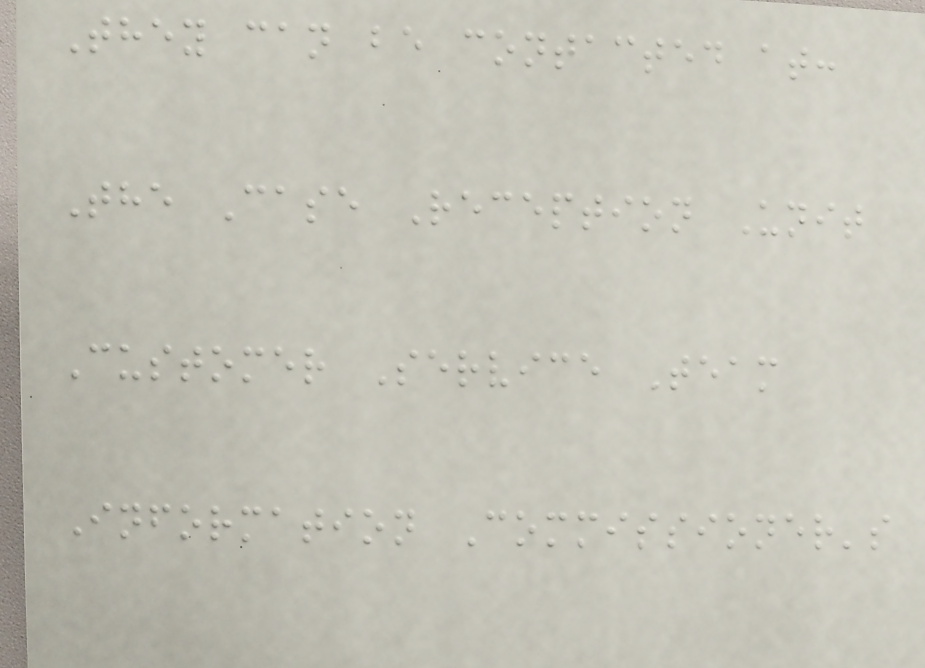They can be contacted at:
The Case Reception Unit
Customer Service Team
Information Commissioner's
